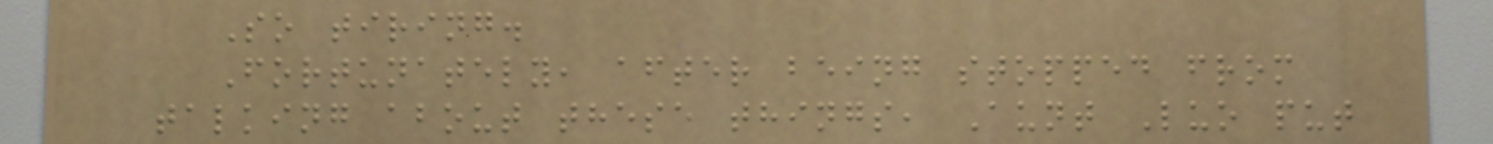So tiring.
Fortunately, after being stopped from
talking about these things, Aunt Luo put
